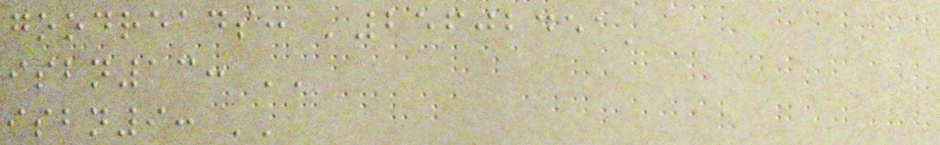goodreads: '25602451'
isbn13: ''
isbn9: ''
